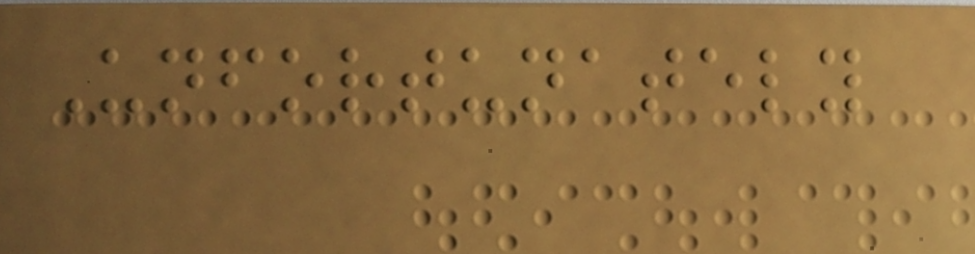Unfortunately
